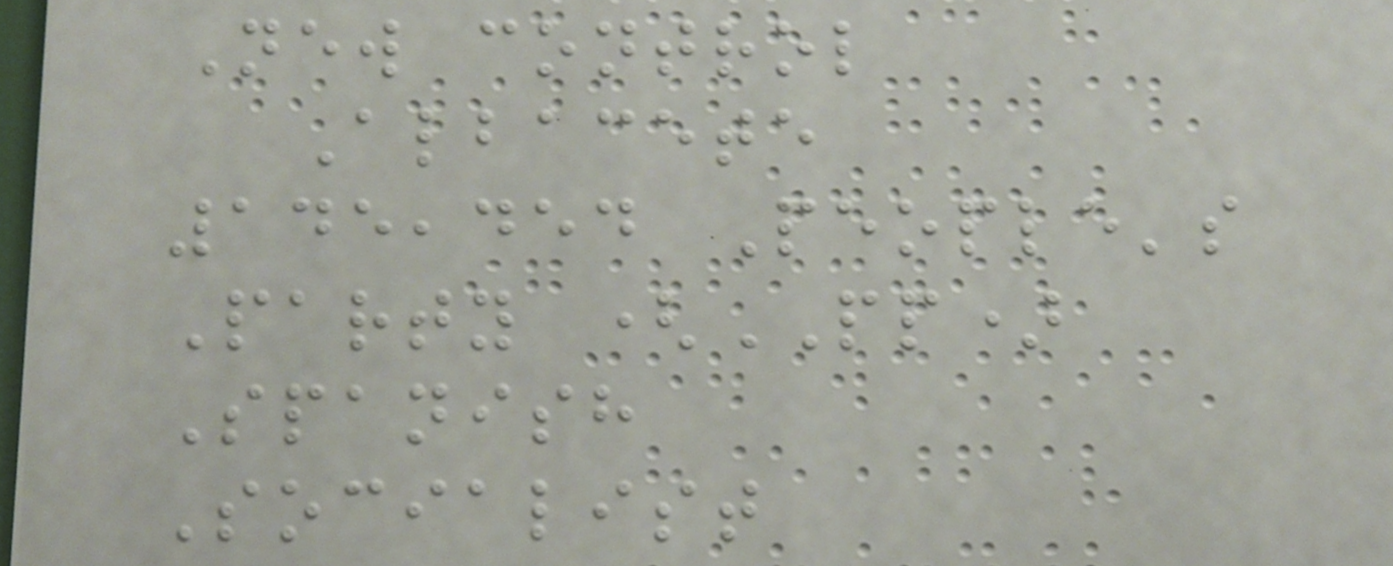New control
Albacete
145,454 People's
Party (PP)
Spanish
Socialist
